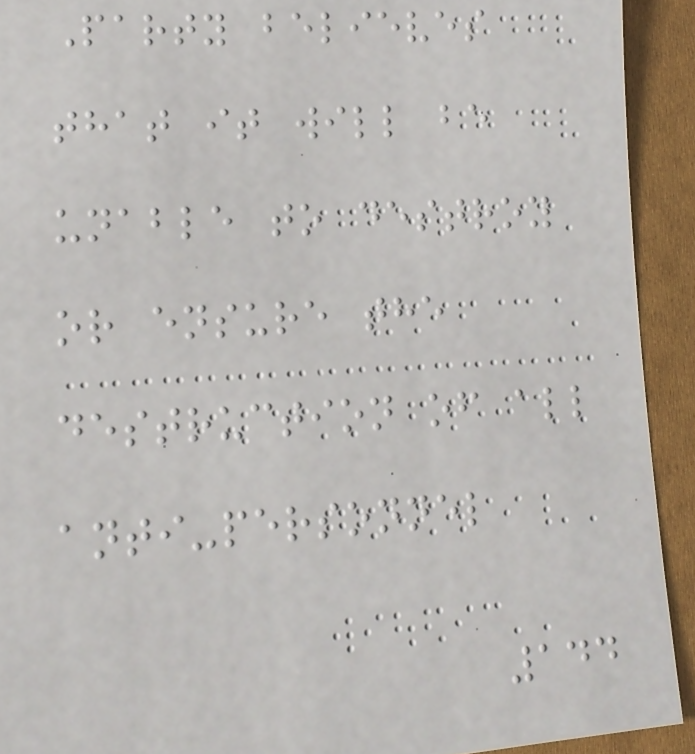Party believes
that it will be
unable to destroy
or ensure the
destruction of all
anti-personnel
144
